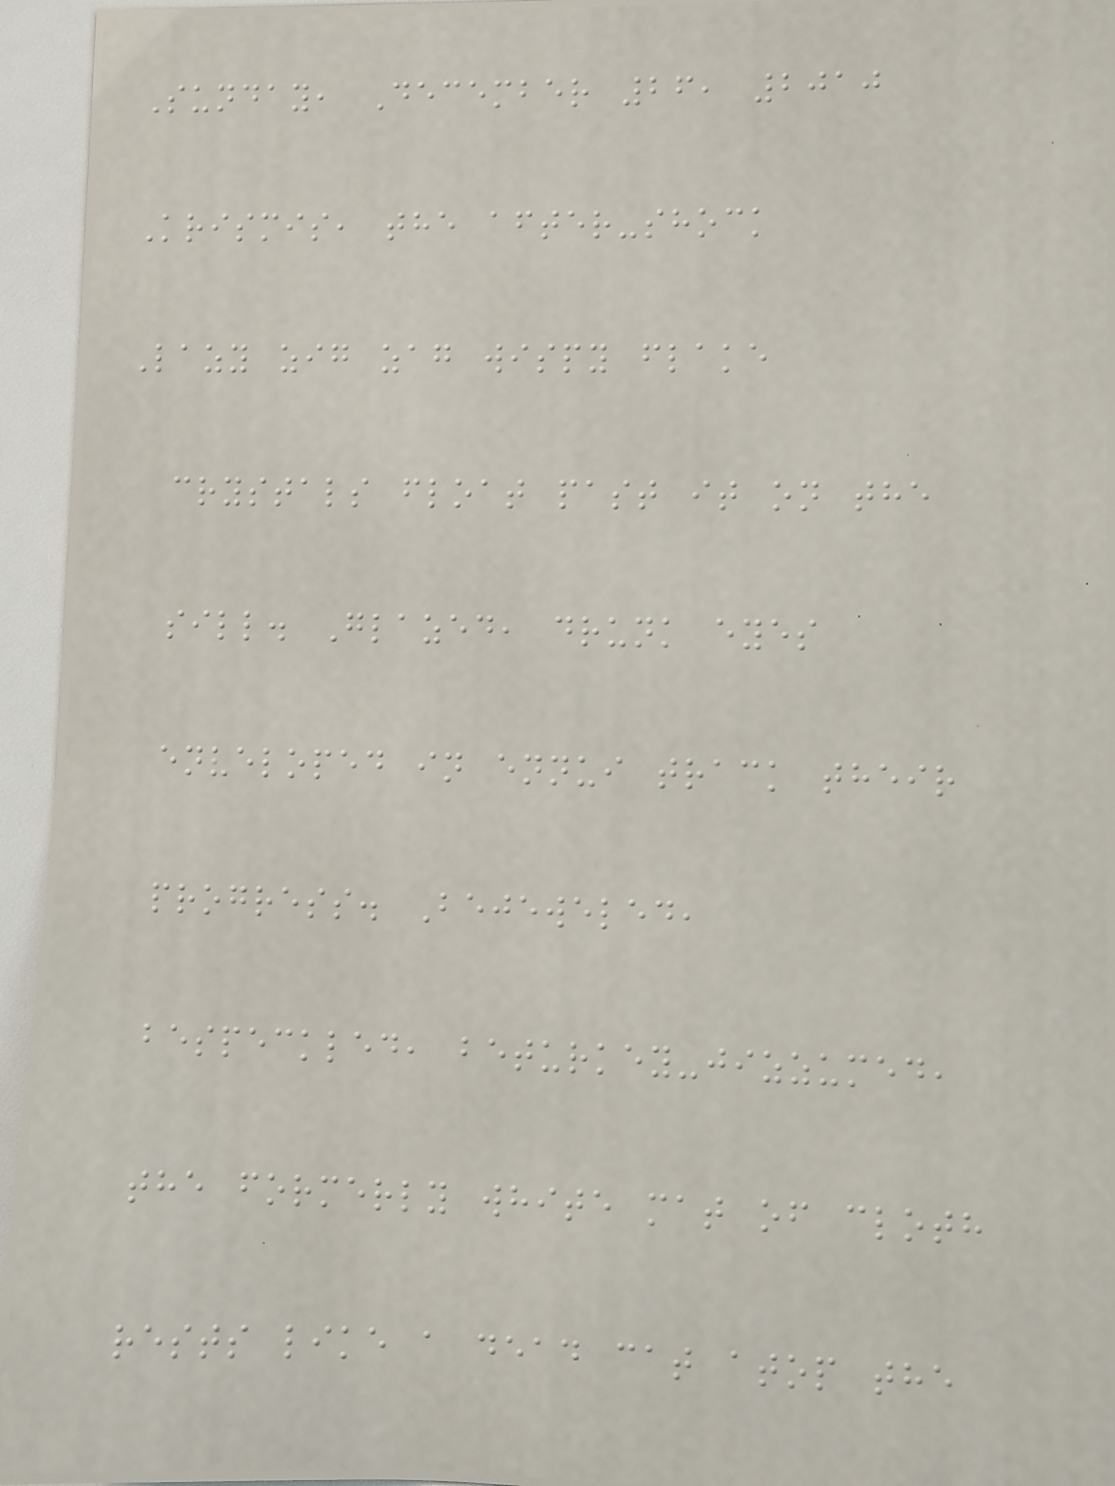Sunday, December 26, 2010
Krismis, the after-shock
Lazy zig zag wispy flake
crystals float past it on the
sill. Glazed, drunk eyes
enveloped in ennui track their
progress. Bejeweled,
bespeckled, beturkey-jizzumed,
the formerly white mat of cloth
rests like a dead cat atop the
